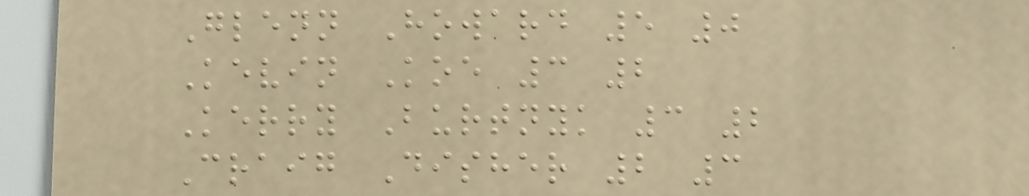Glenn Howard 5 0
Kevin Koe 3 2
Kerry Burtnyk 3 2
Craig Disher 2 3
